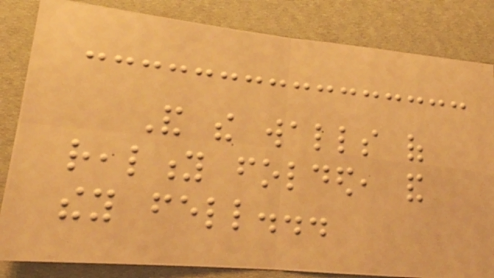And the walls of
reality folded, and
they fell...
